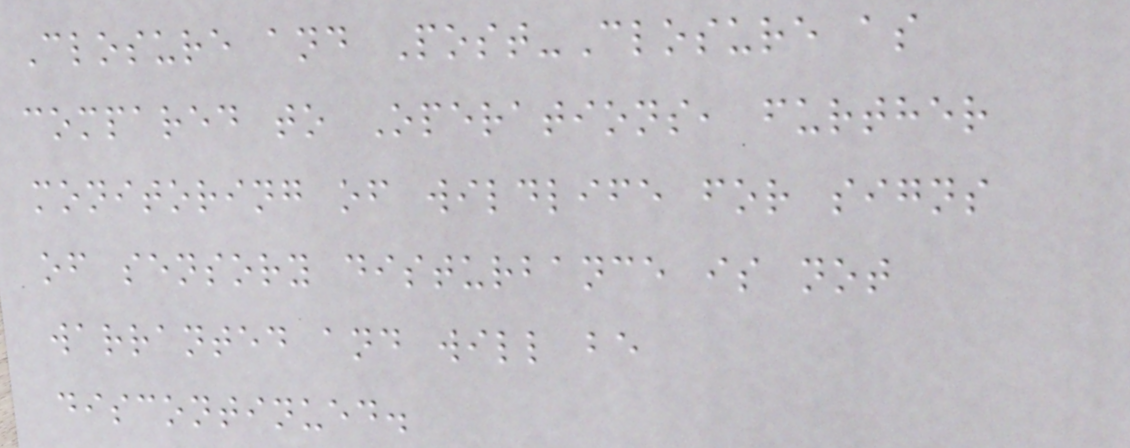Closure and Post-Closure as
compared to Operations, further
monitoring of wildlife for signs
of sensory disturbance is not
warranted and will be
discontinued.
